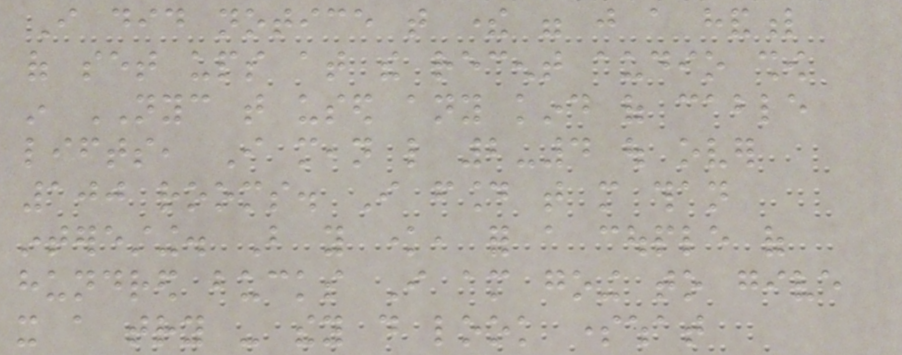I did notice that there were just a handful
of set ups at the recent audio show
in NYC that used any kind of cable
lifts, I mean like 2-4 out over
100 rooms. I found that more than
interesting. But you know, for a couple of
hundred bucks I am going to give
it a try - they do look somewhat
